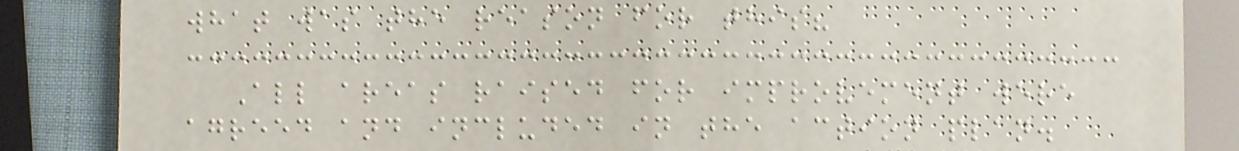what was the reason for this?
All areas raised for improvement were
agreed and included in the action plan.
